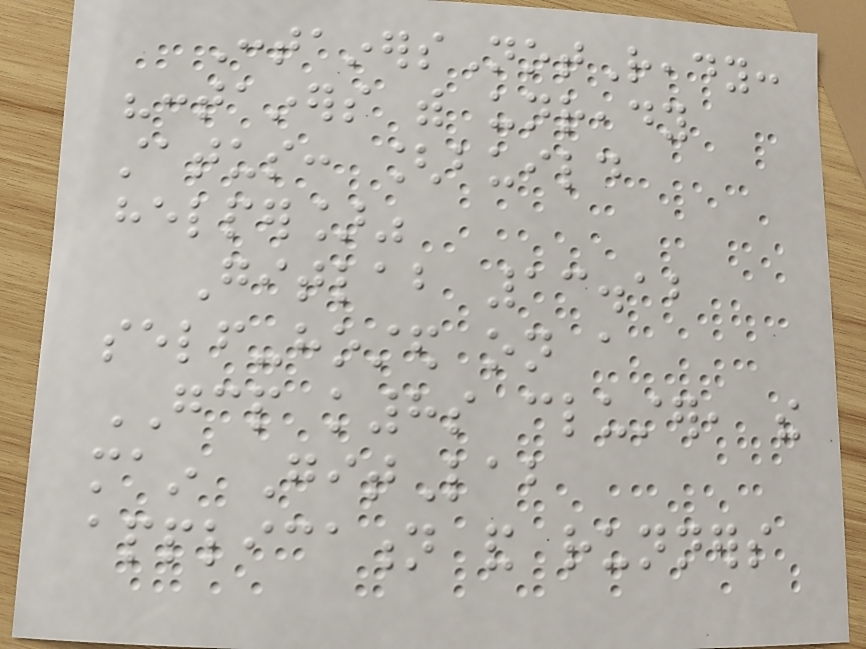ContainersNotReady:
"containers with unready
status: [build
helper]"
Gitlab 13.12
self-hosted on a
GCP k8s cluster, the
main GitLab
application and runners
